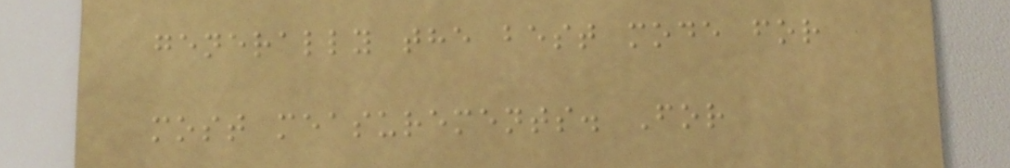generally the best mode for
most measurements. For
